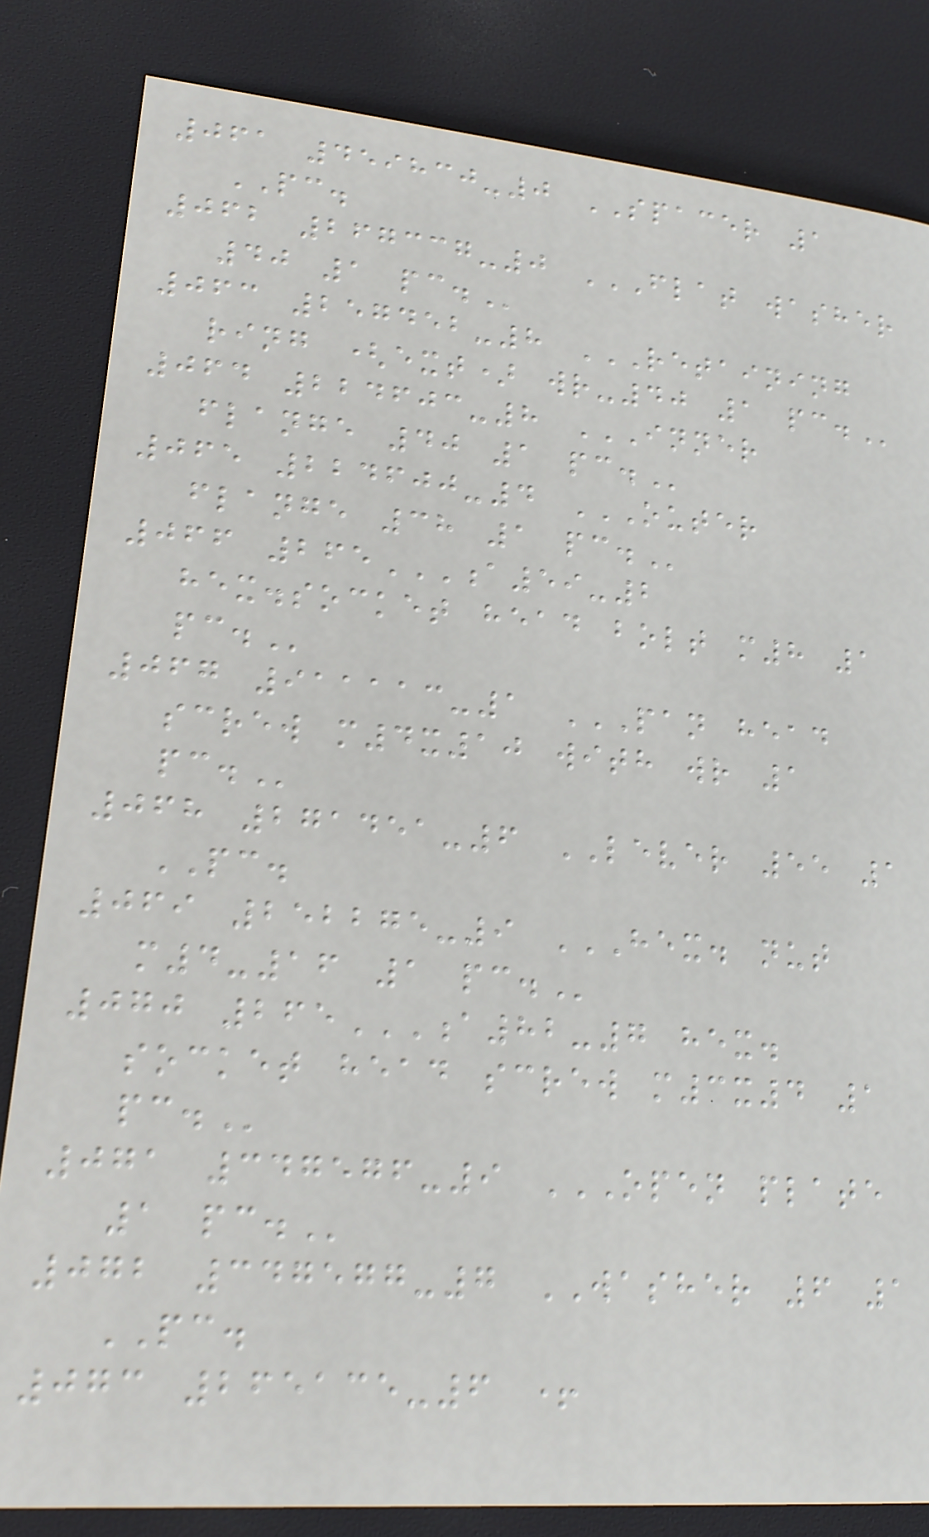061 459830-0 SPACER 1
PC.
062 267337-0 FLAT WASHER
40 1 PC.
063 257452-8 RETAINING
RING (EXT) WR-40 1 PC.
064 224603-8 INNER
FLANGE 40 1 PC.
065 224600-4 OUTER
FLANGE 38 1 PC.
066 265A59-2
HEX.SOCKET HEAD BOLT M8 1
PC.
067 911113-1 PAN HEAD
SCREW M4X10 WITH WR 1
PC.
068 271451-6 LEVER 55 1
PC.
069 252275-9 HEX. NUT
M4-16 1 PC.
070 265A82-7 HEX.
SOCKET HEAD SCREW M3X4 1
PC.
071 347576-9 OPEN PLATE
1 PC.
072 347577-7 WASHER 6 1
PC.
073 265135-6 +
